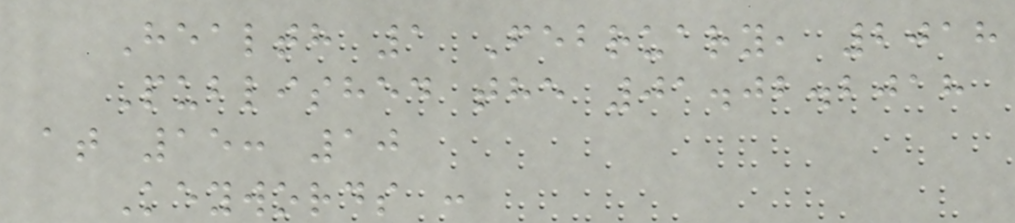Health 1 February, 2018
Published the 01.02.2018
at 15: 10
Keywords :
